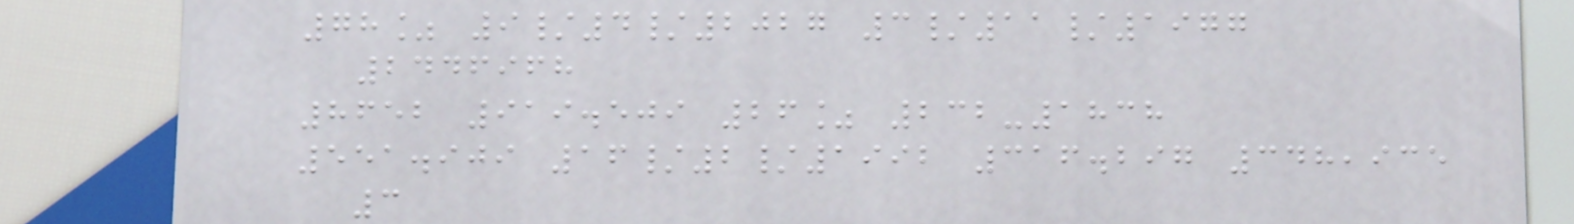78% 9/4/2027 3/11/1977
2446968
8652 919.509 26% 232-1838
551.909 16/2/1992 316.297 348,935
3
